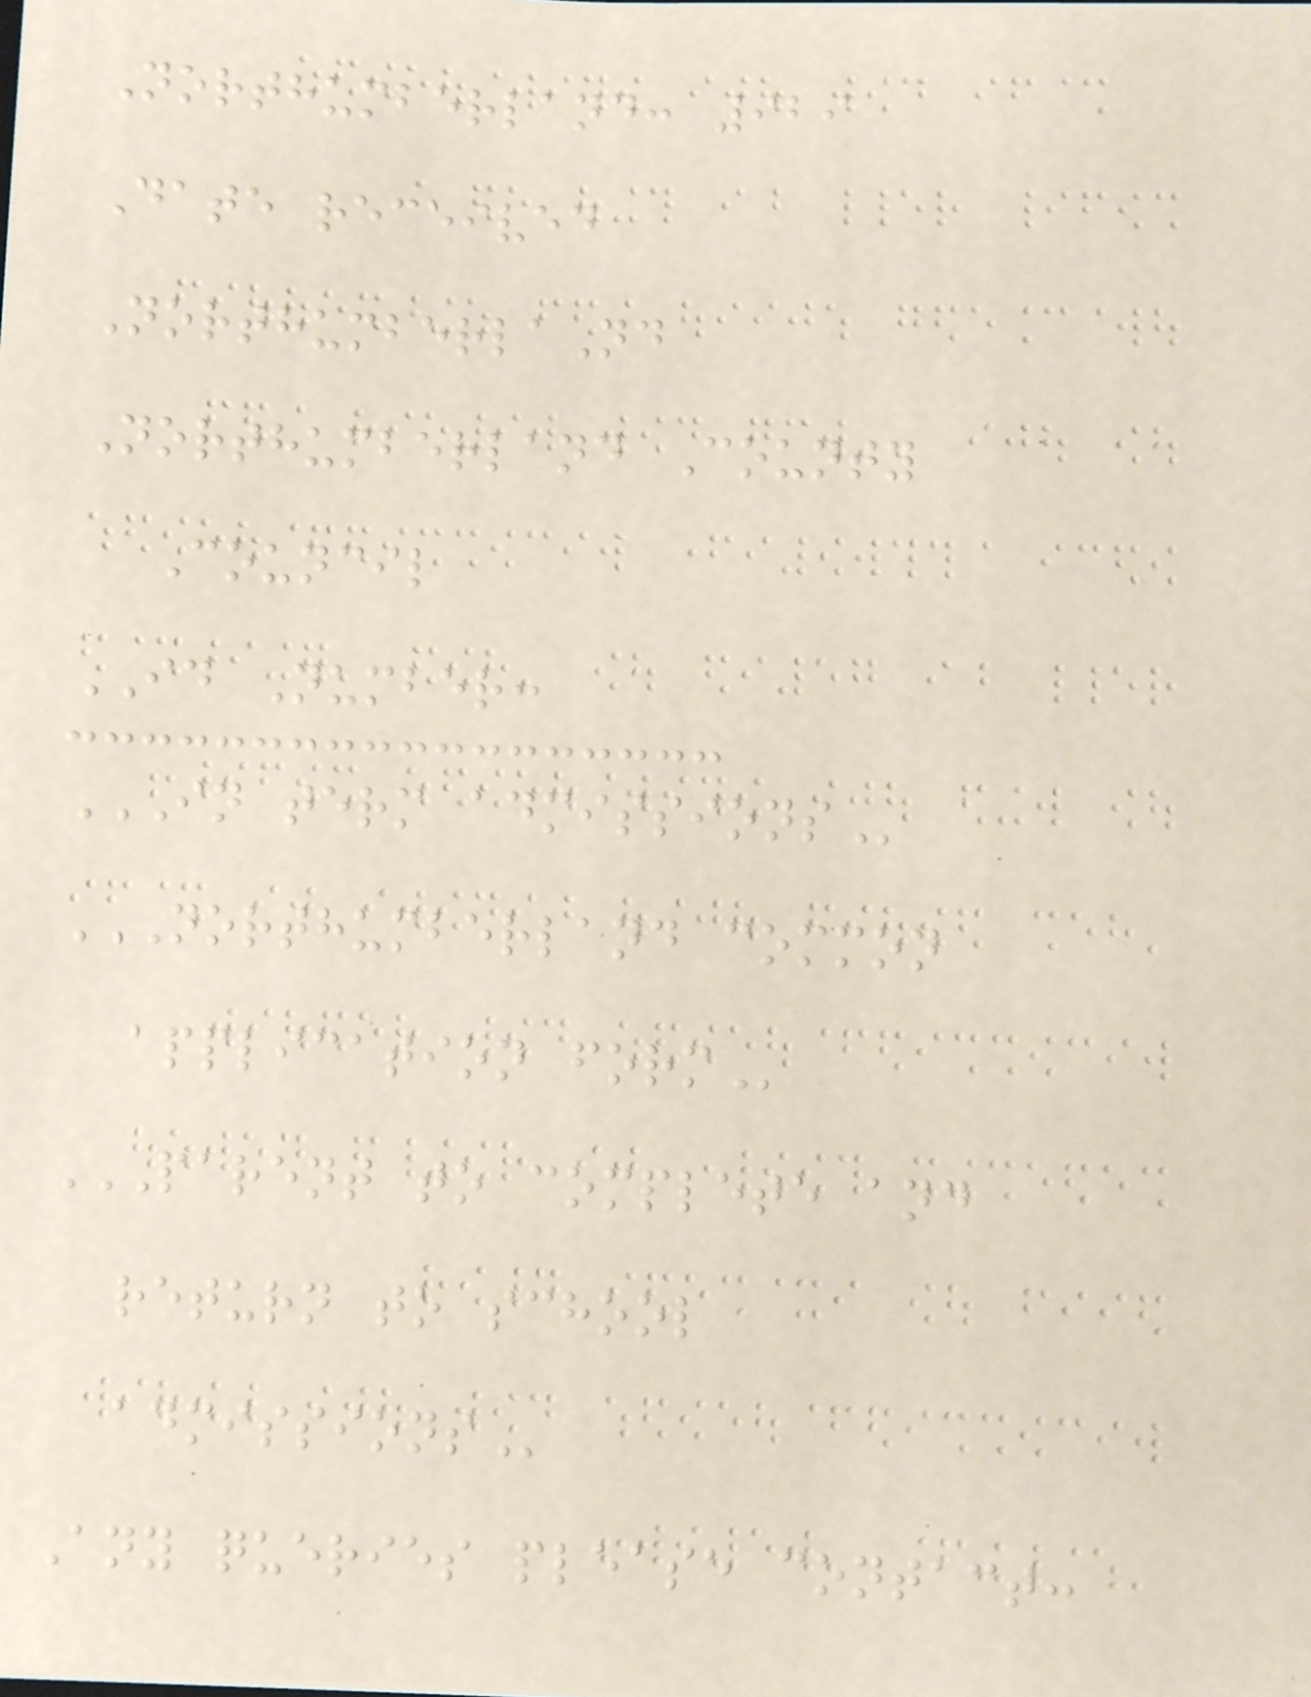Northumberland: 929
Date received
NorthumberlaNd
Northumberland County
Council
ID Number:
IN TERM ADMISSIONS
NORTHUMBERLAND COMMON
APPLICATION FORM
PARENT TO COMPLETE AND
RETURN TO SCHOOL
ADMISSIONS
Any queries please contact:
